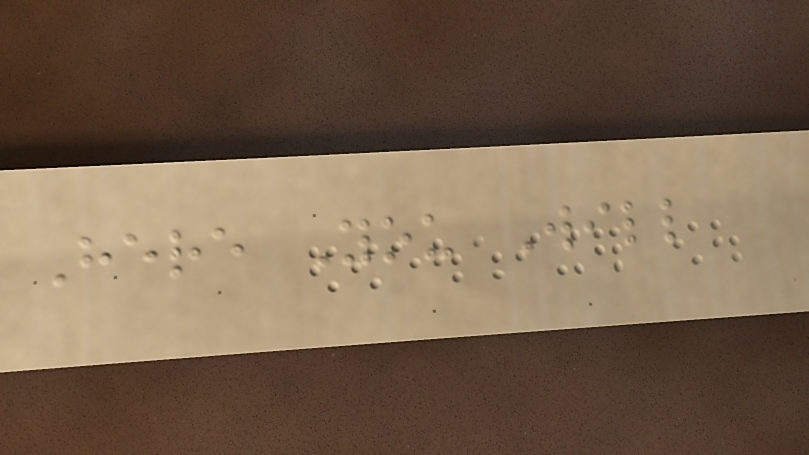Here You Will
